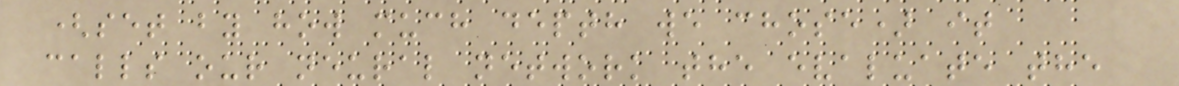(set by how much depth we chose) it
calls our neural network the evaluate the
